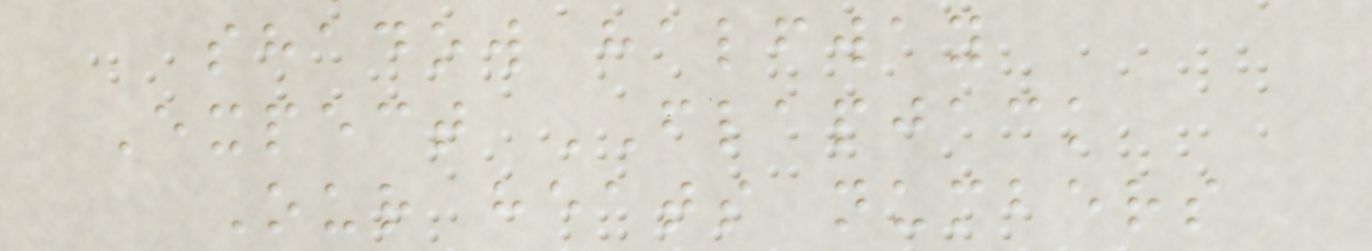shadow halfway
Expect FLAPJACK
Our heats numbers
